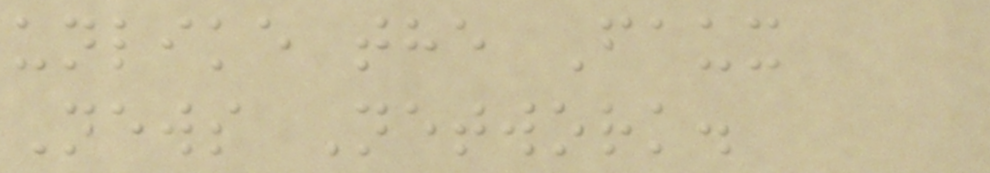unlike the Faux
News Network.
